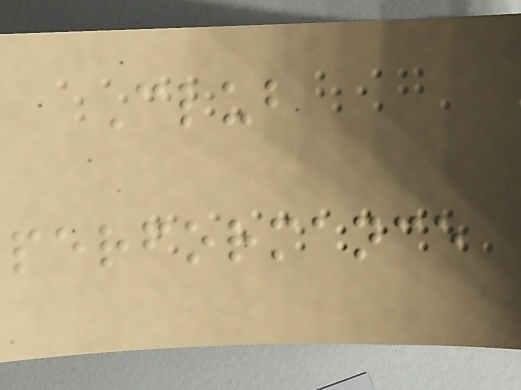Club
performance
